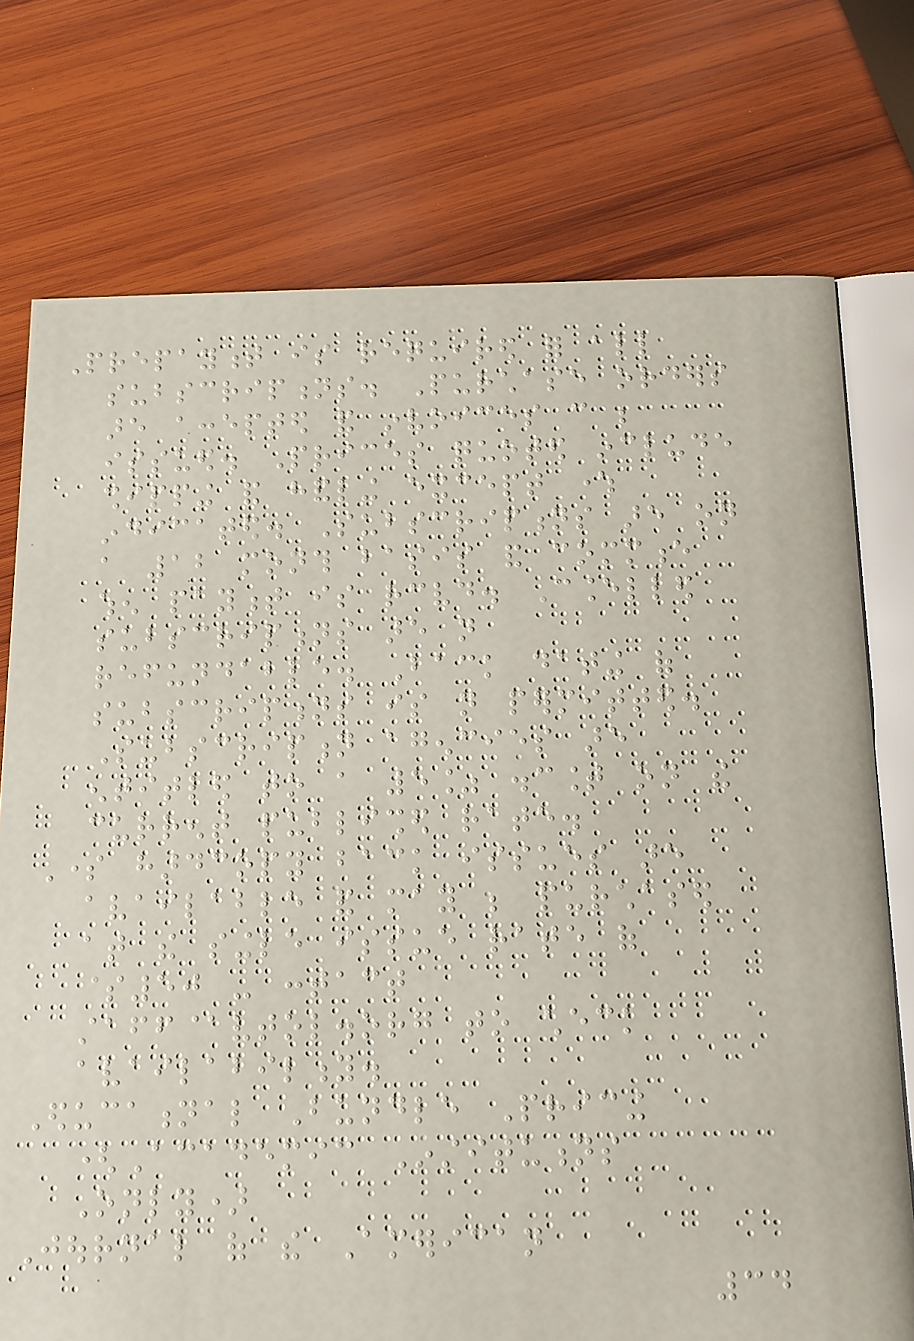Prepayment is required for all
subscriptions. Purchase orders
are accepted and invoices can be
issued. Prices quoted include
shipping and handling except where
indicated. Subscriptions are on
a 12 month basis and commence
when payment is received. Cancelled
subscriptions are not
refundable. Back dating of
subscriptions is not permitted.
Subscription agencies are
entitled to a 5% discount on the
current published rate.
Some hardcopy back issues are
available and may be purchased
at the single issue rate of
$50 - contact
staff@vtol.org to check
availability.
Educational Bundle Pricing
(Academic Institutions
Only)
Journal of the American
34
